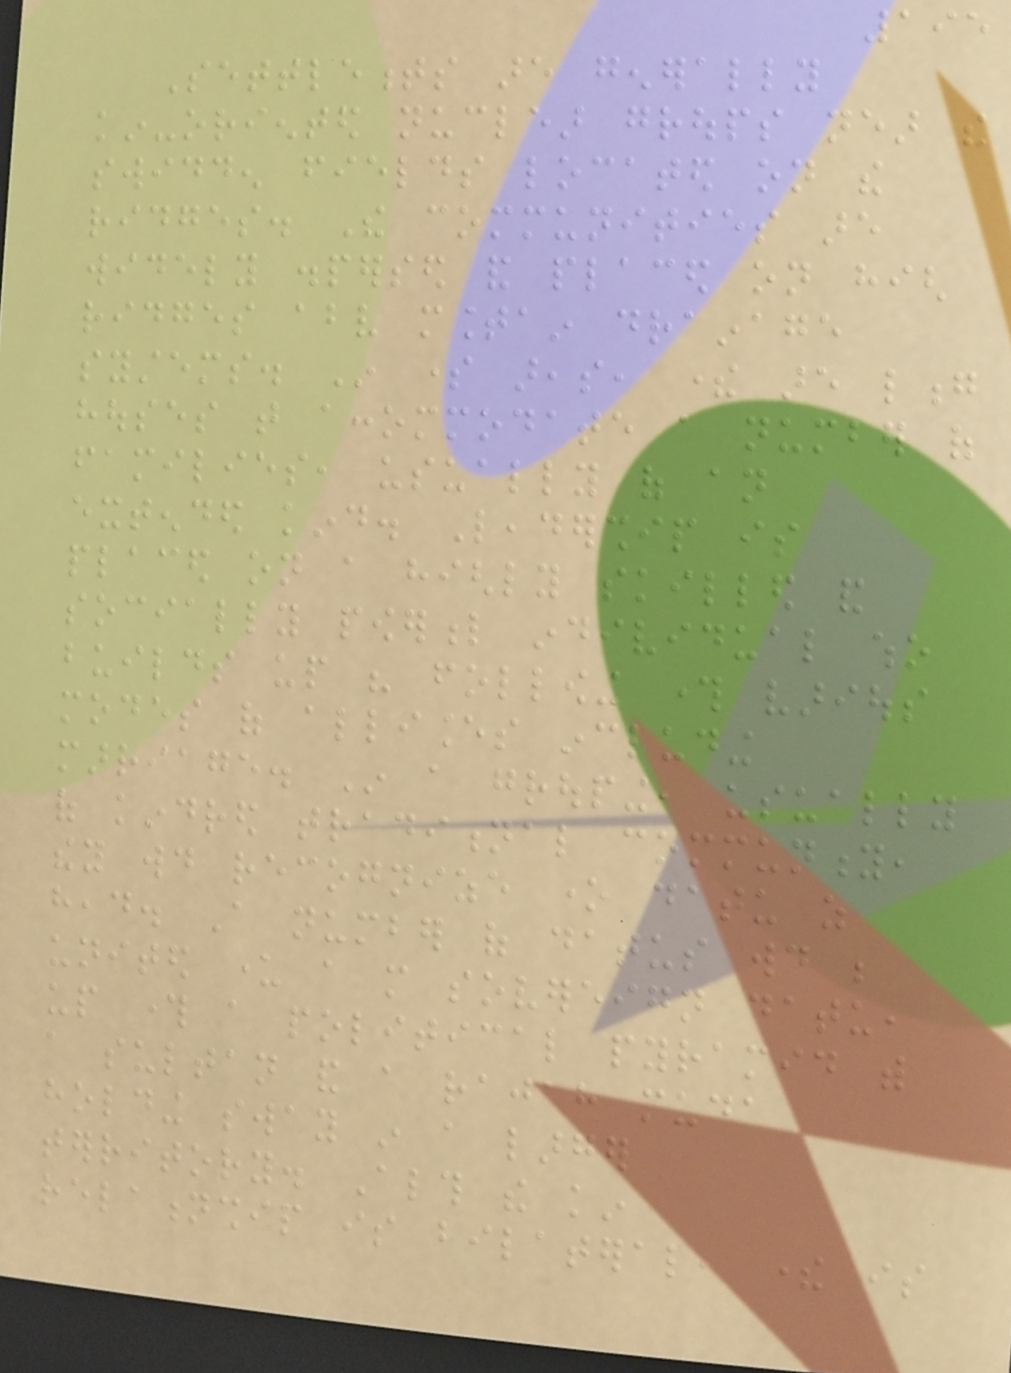195
Settlements are generally
kin-oriented nuclear groups near the
swidden fields located on the
ridges. The communities are
widely dispersed and placed on high
ridges above mountain drainage
systems. In some areas, there are long
houses that accommodate a number of
families, usually of an
extended kind. Leadership is
placed on a highly skilled and
socially powerful individual who
builds up his following through various
modes of alliances including
marriage. In a grouping, usually
of kindred traditional community,
they would recognize one datu as
head. A number of datus would be
united under a more sovereign datu,
up through a political pyramid with
a sultan and a rajah muda
holding sway in a larger
territory. Although the kin
relationship is bilateral, there is
